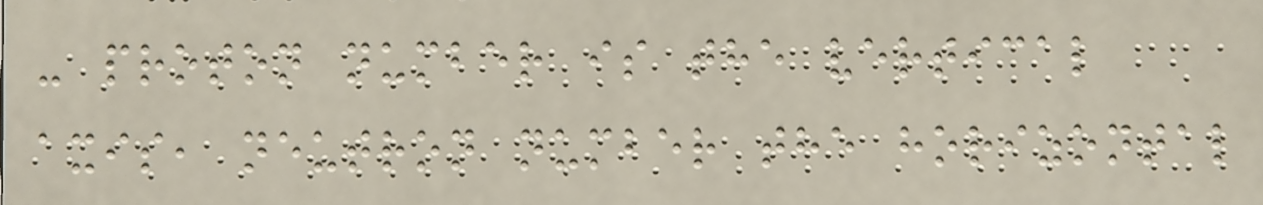- proton number is the vertical
axis, neutron number the horizontal
